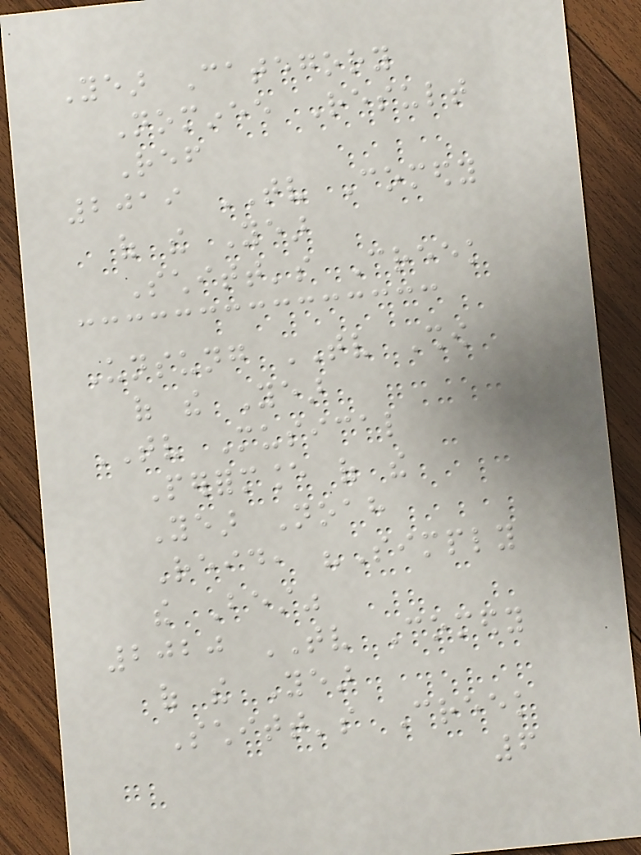Year Category
Nominee Result
Ref
2019 TV Comedy
of the Year
Schitt's Creek
Unsung TV Show
of the Year
TV Musical
Performance of the
Year Noah
Reid, "Simply
the Best"
2020 TV Comedy
of the Year
Schitt's Creek
6
